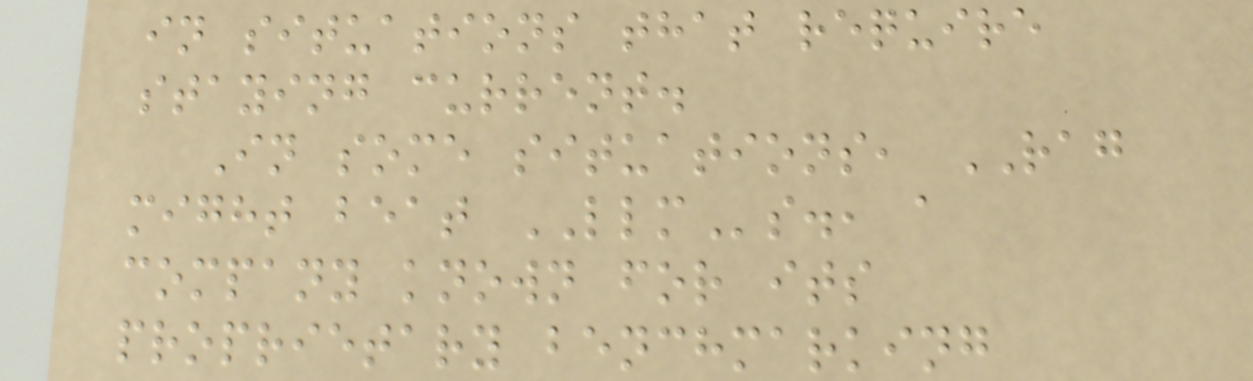in situations that require
staying current.
In some situations, RAG
might beat LLMs., a
company known for its
proprietary benchmarking
